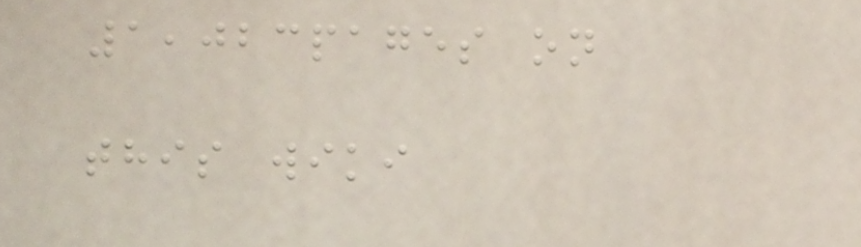1,023pages on
this wiki
